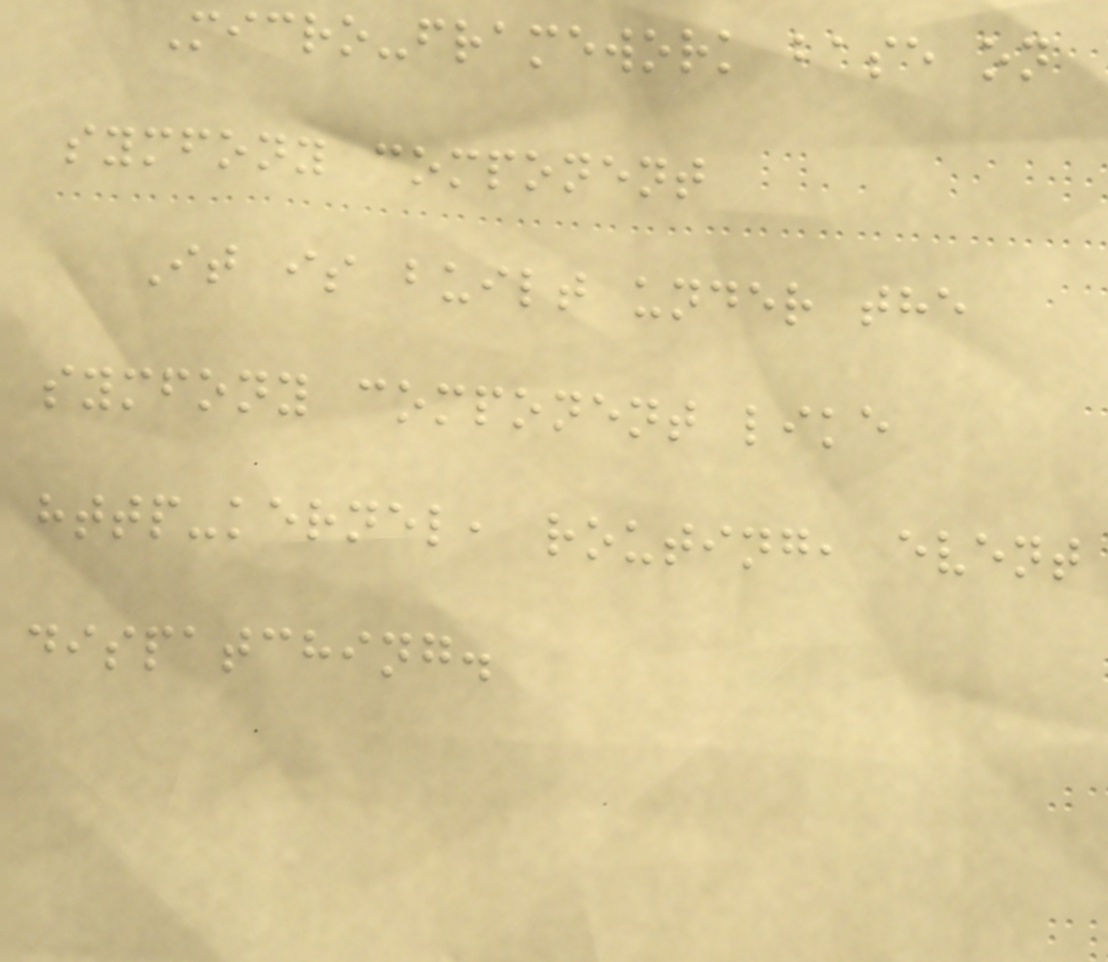Micro-framework base on
symfony component
It is built under the
symfony component like
http-kernel, routing, event
dispatching.
